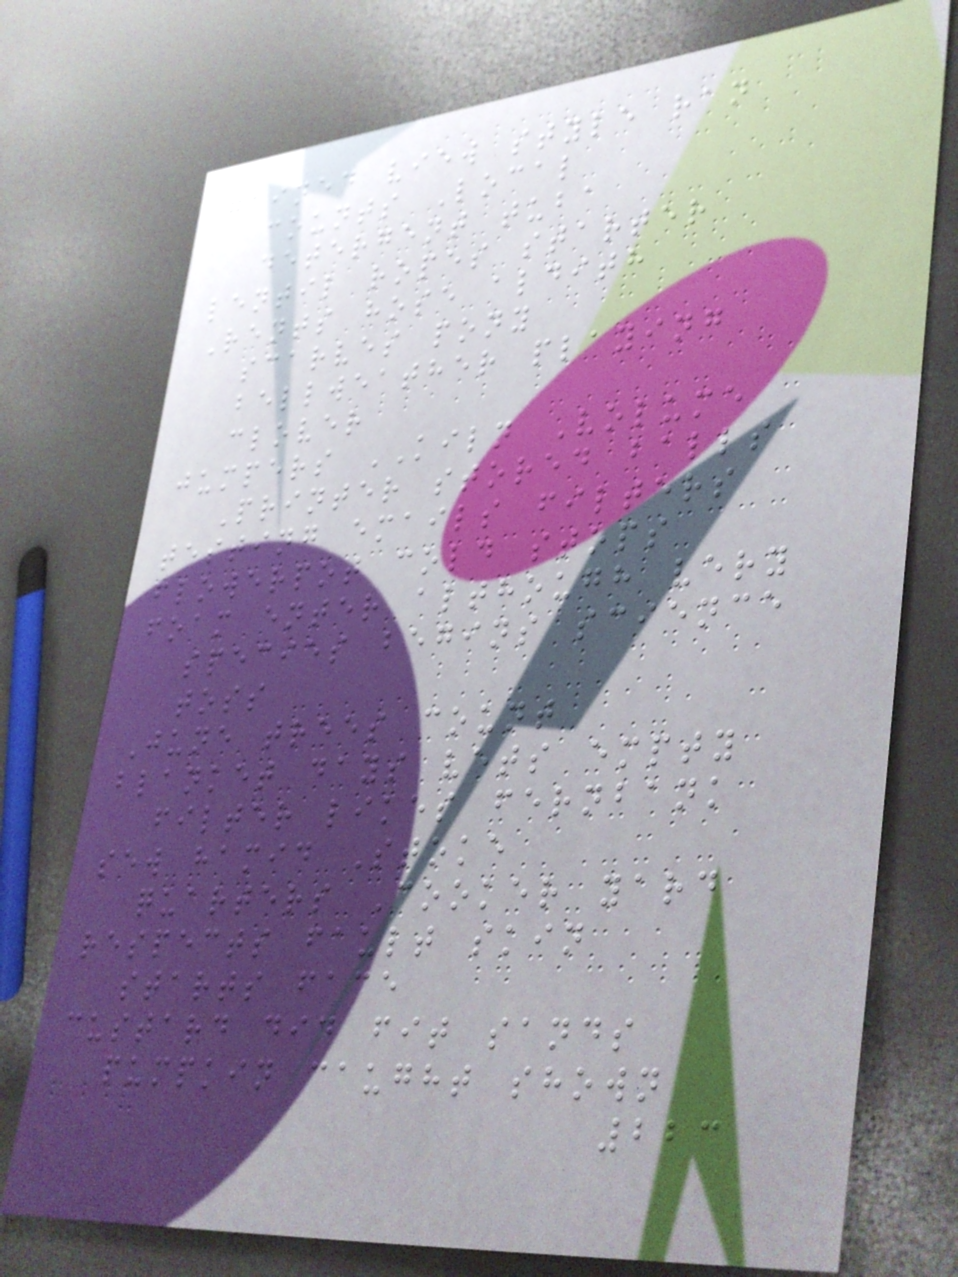gained view style ran
counts Local
detergent tuba
lentil ropes starter
Rents hose aldith
scarves pony
bellweather playing
clover
jumpers KILN Volume
Printer stored balls
testing emails filters
flowerpot cold stops
foam enter although very
species begins science
toss
June trees count
blanket days vets empty
filter likes fernbank
sew hamid Stoke
quarters Cooker yard
respects fault skin
starts face
custard did fit sands
pumpkin caught shown
223
